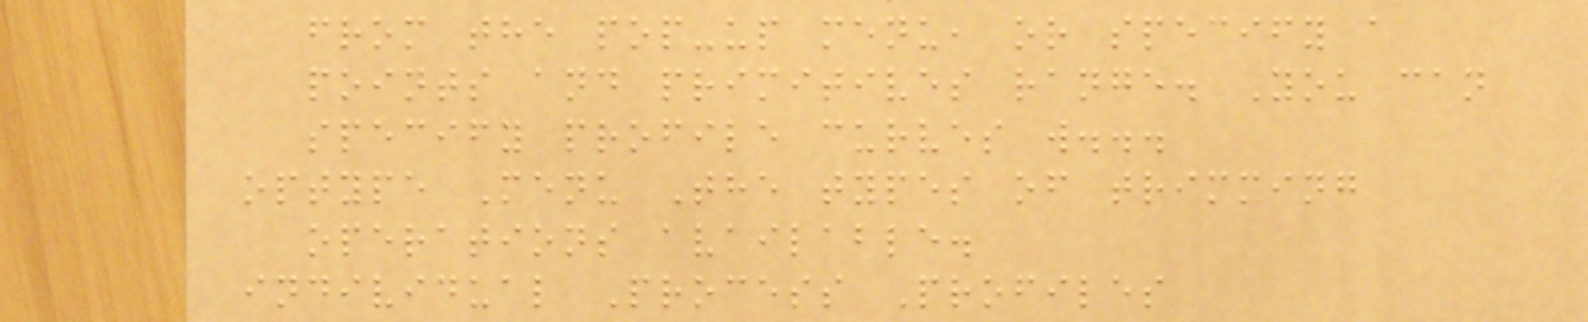from the pop-up menu, or specify a
points and primitives range. You can
specify profile curves w...
optype Menu The types of trimming
operations available.
individual Process Profiles
